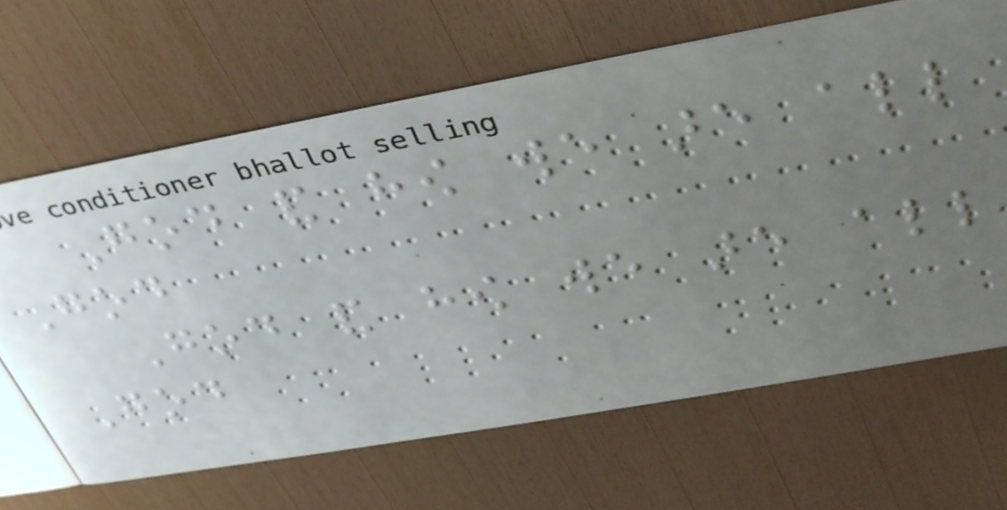God and how we are all
God
God and how we are all
God
